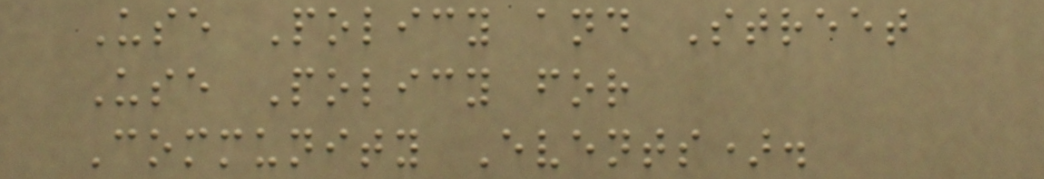Use Policy and Street
Use Policy for
Community Events).
